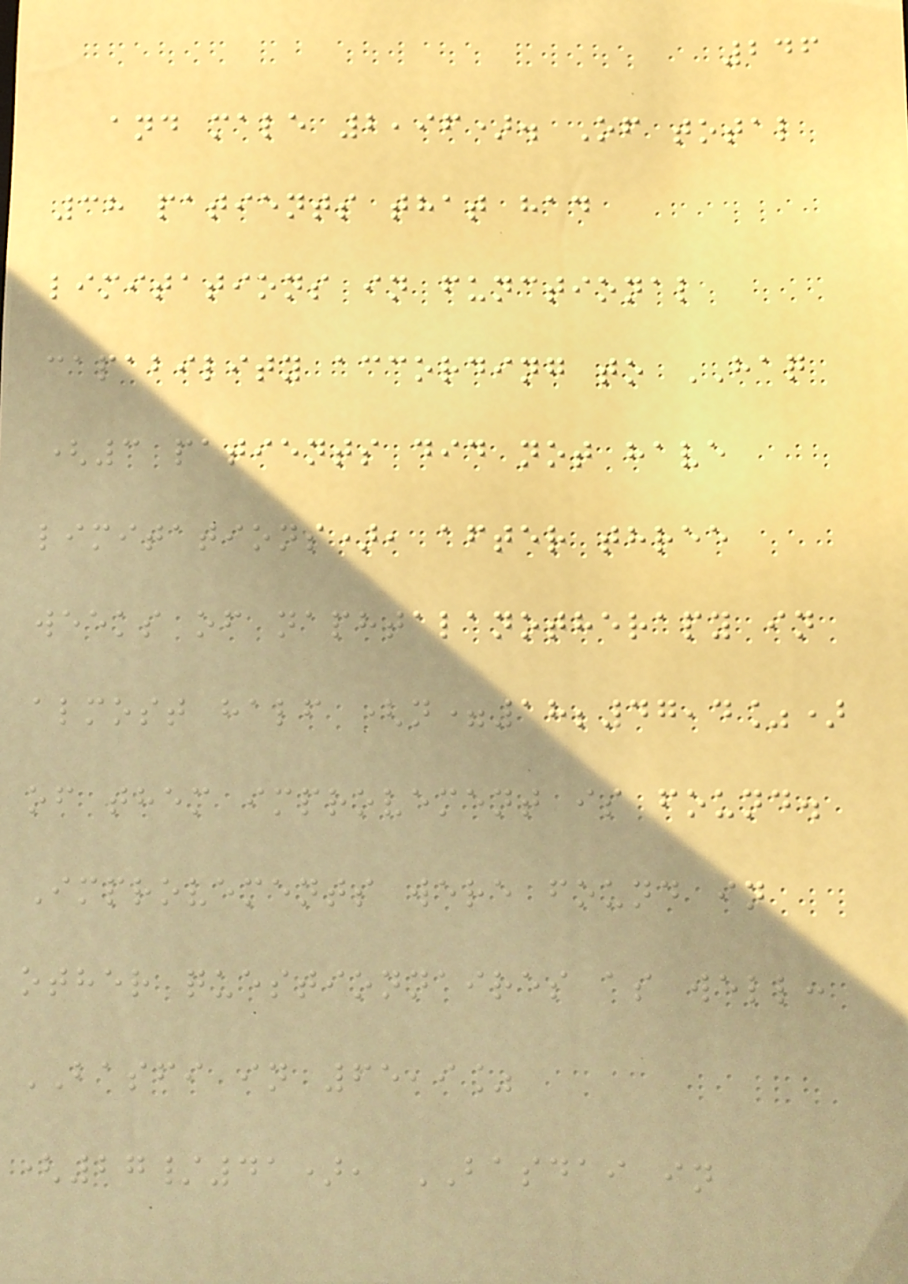246
and male 2,96). Of total
38 patients that had
limitations in functional
capability according to HAQ
(3 patients did not have
limitations), after three
weeks of naphtalanotherapy in
almost half (n=18;47,4%)
of them improvement is found.
Improvements were found in
other questionnaires as well:
BASFI in 65,9%
(27/41), BASDAI in
